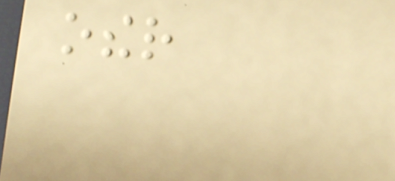other
